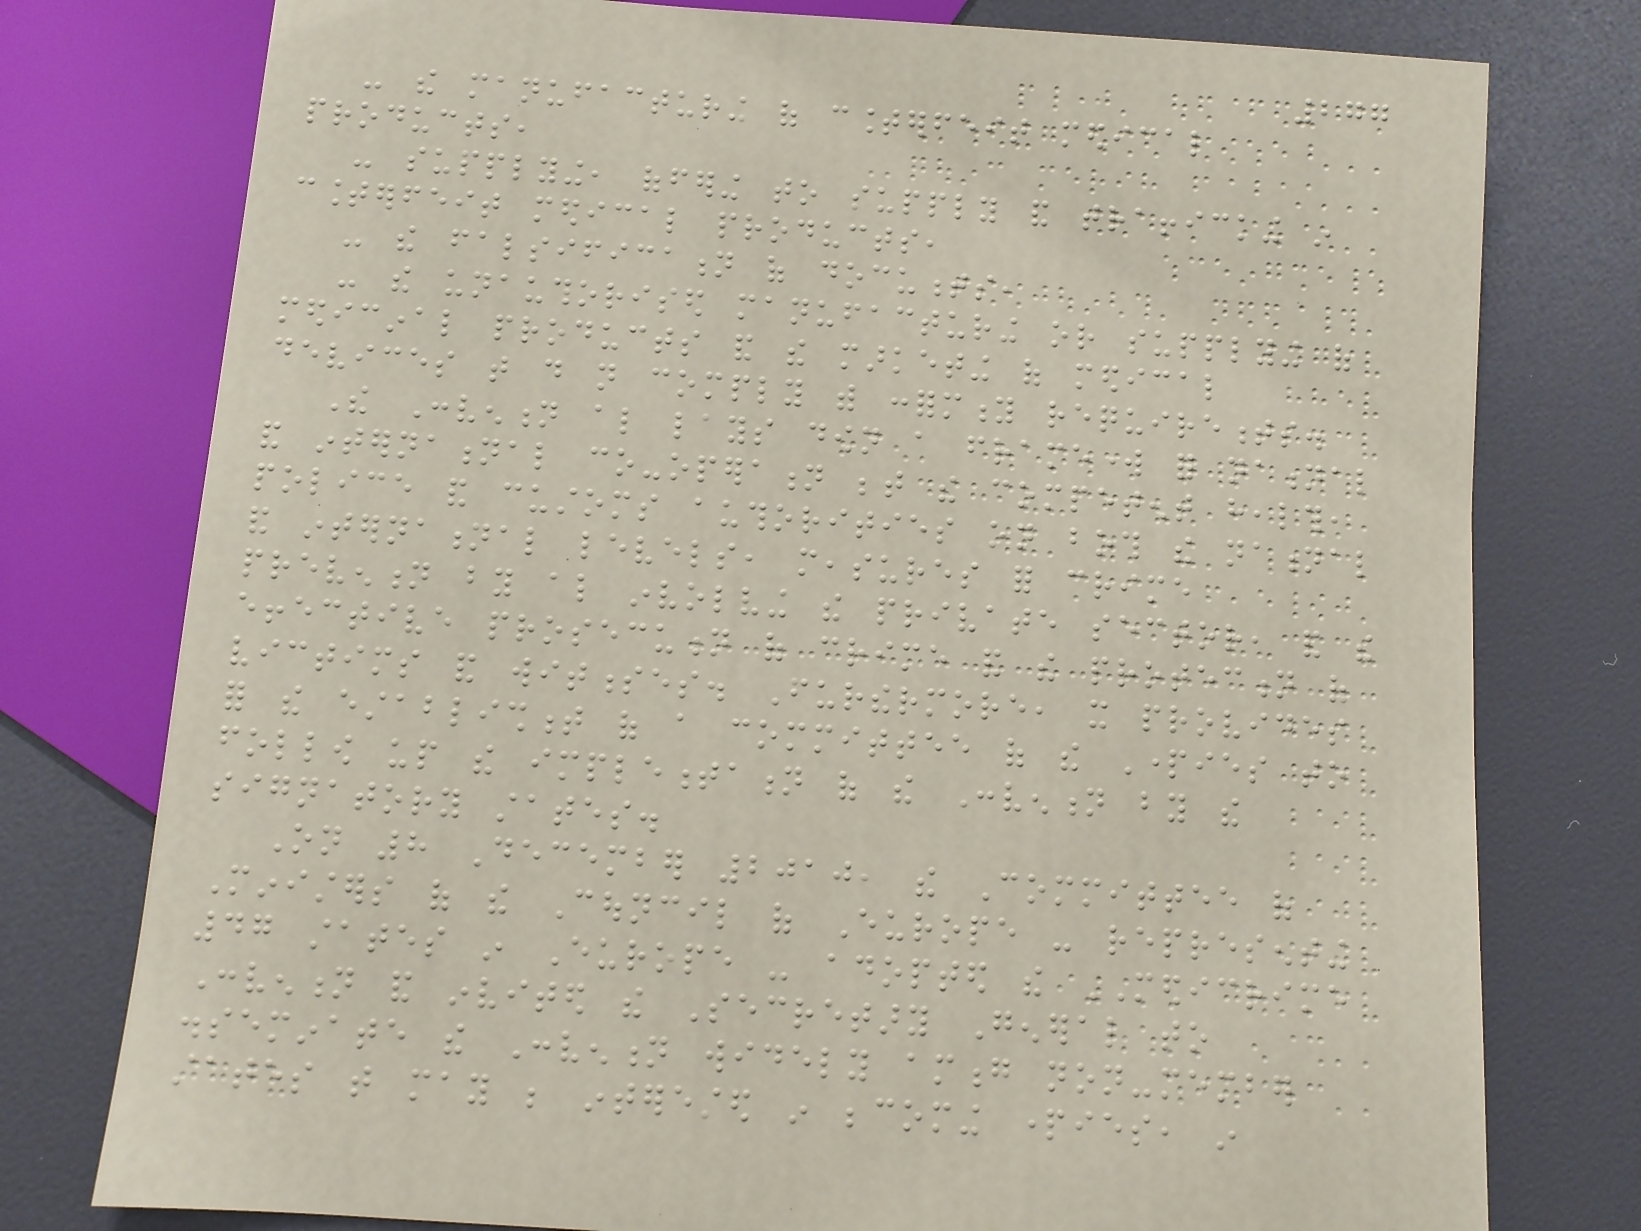277
- the manufacturing of counterfeit medical
products,
- supplying, offering to supply and trafficking in
counterfeit medical products,
- the falsification of documents,
- the unauthorised manufacturing or supplying of
medicinal products and the marketing of medical
devices that do not comply with conformity requirements.
The Convention also lays down a framework for national
and international co-operation between the competent health,
police and customs authorities on both the national
and international levels, measures for crime
prevention by also involving the private sector, and the
effective prosecution of crime and the protection of
victims and witnesses. Furthermore, it provides
for the establishment of a committee of the Parties to
follow up the implementation of the Convention by the
signatory states.
On 8 December 2010, the Committee of
Ministers of the Council of Europe - representing
47 states in Europe - adopted the MEDICRIME
Convention and invited the Secretary General to
disseminate the Convention widely among non-member
states that may be interested in becoming parties, in
